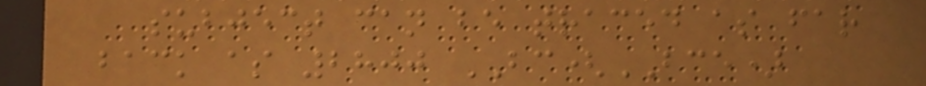subject can be traced as far
back as 2800 BC(BCE)
